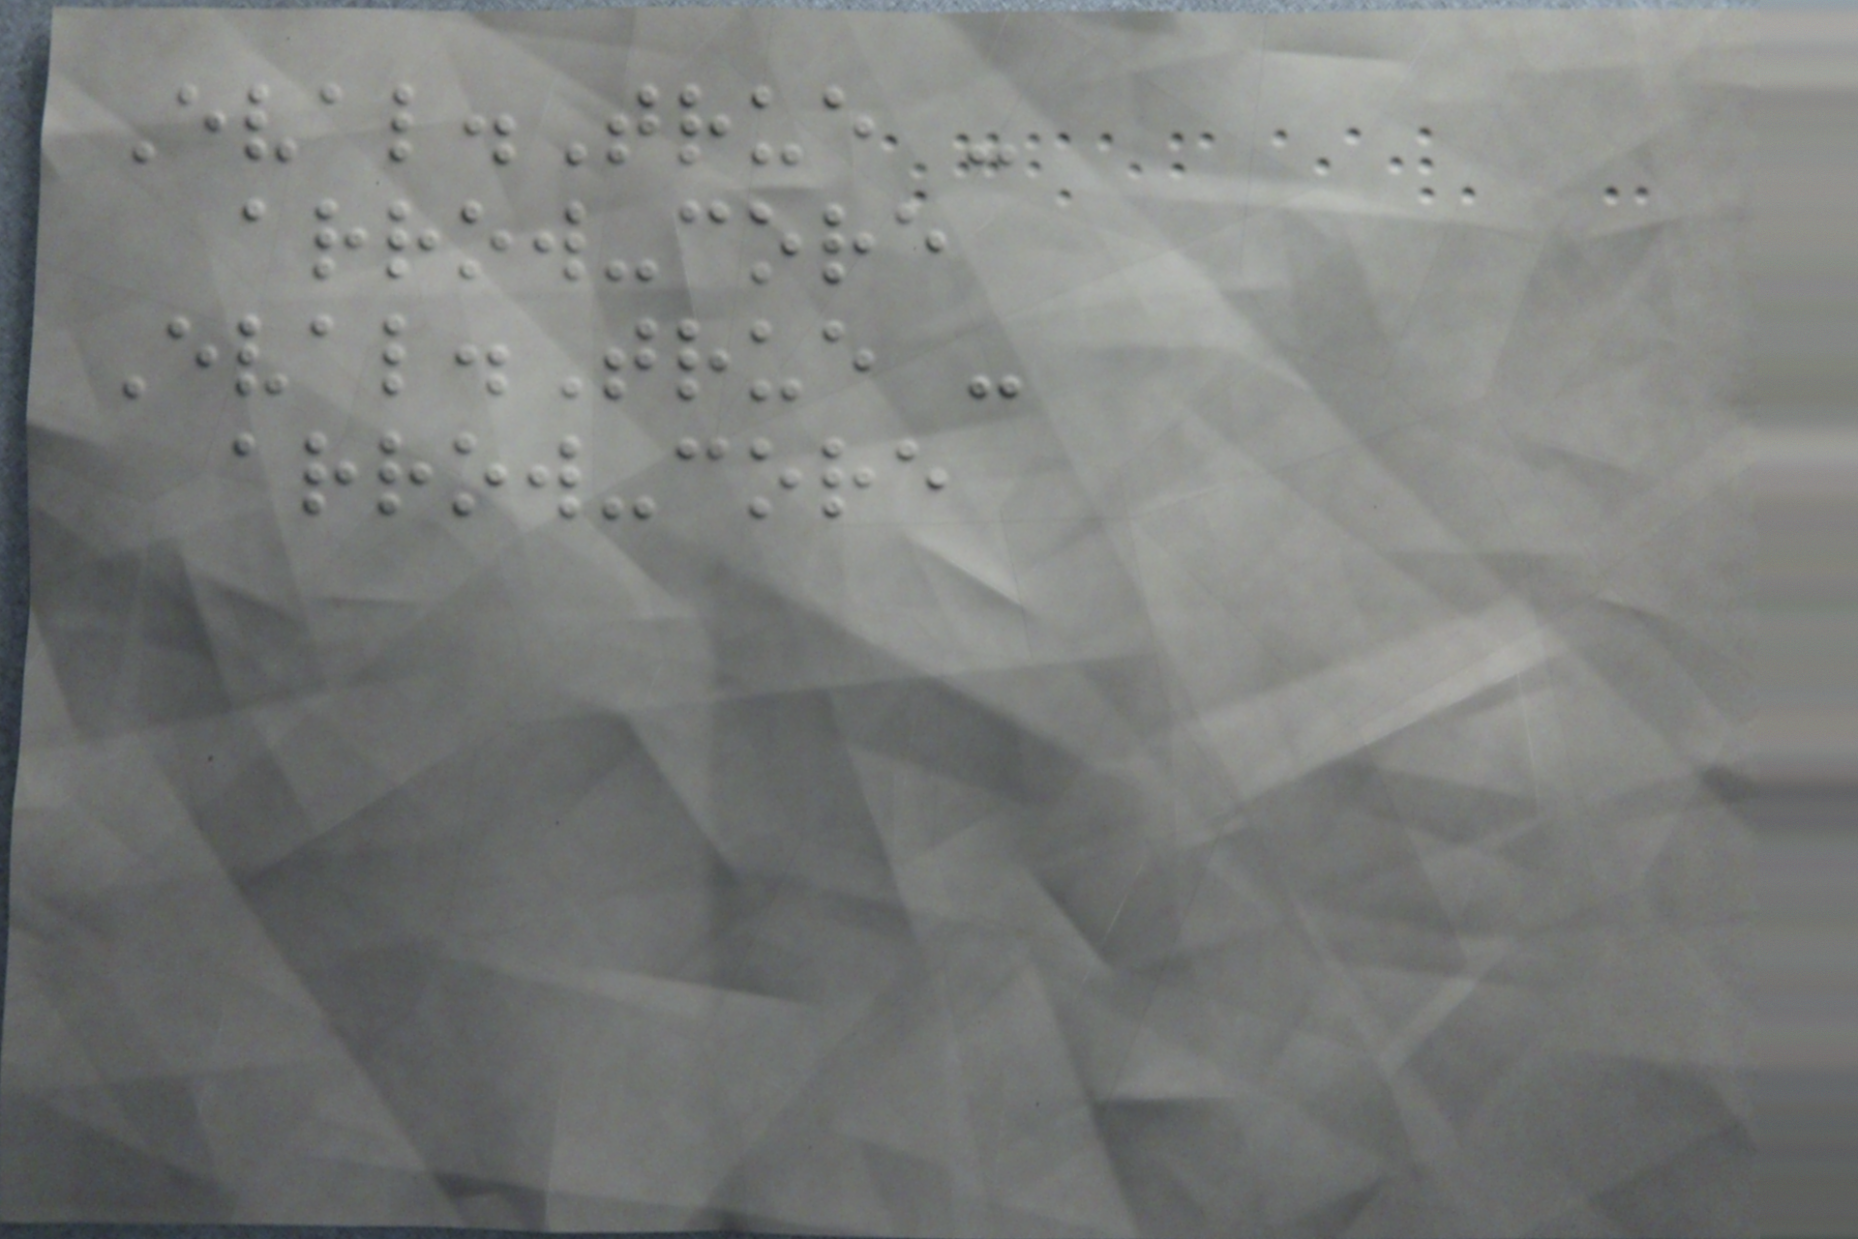Eval.True -
arrow-core
Eval.True -
arrow-core
